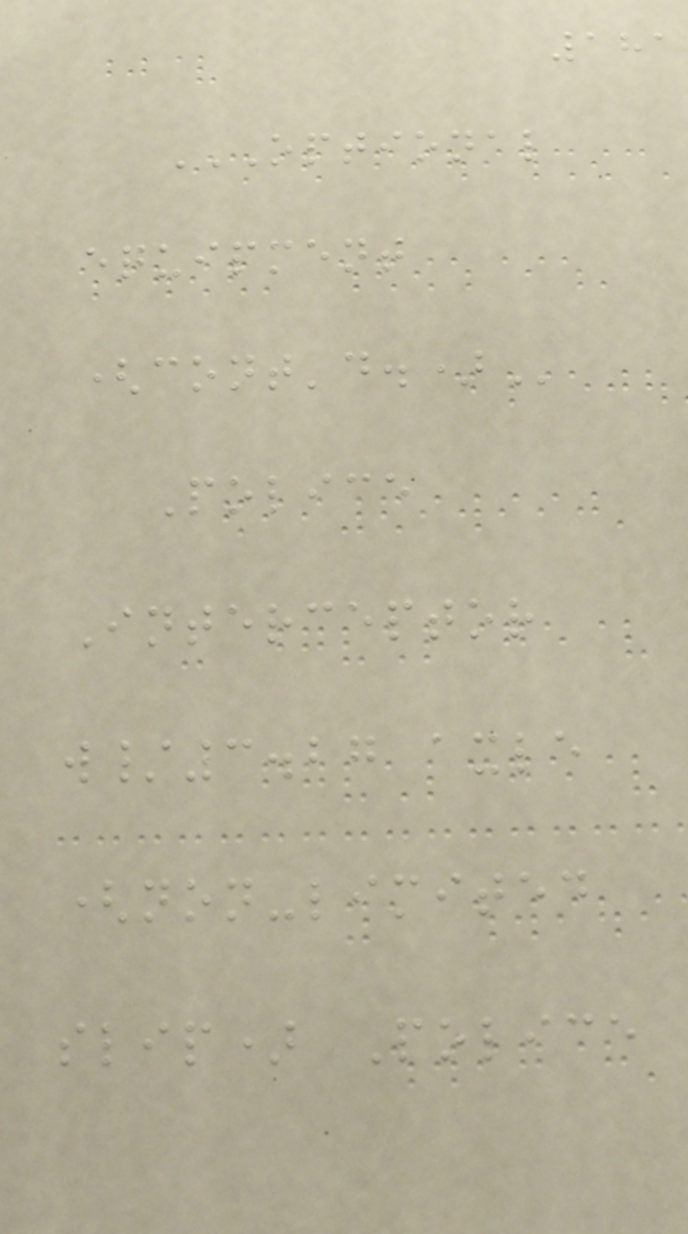181
OPTIONAL
EQUIPMENT
(CONT'D.)
Police
Interceptor
w/3.27 axle
(non-limited
slip) Police
